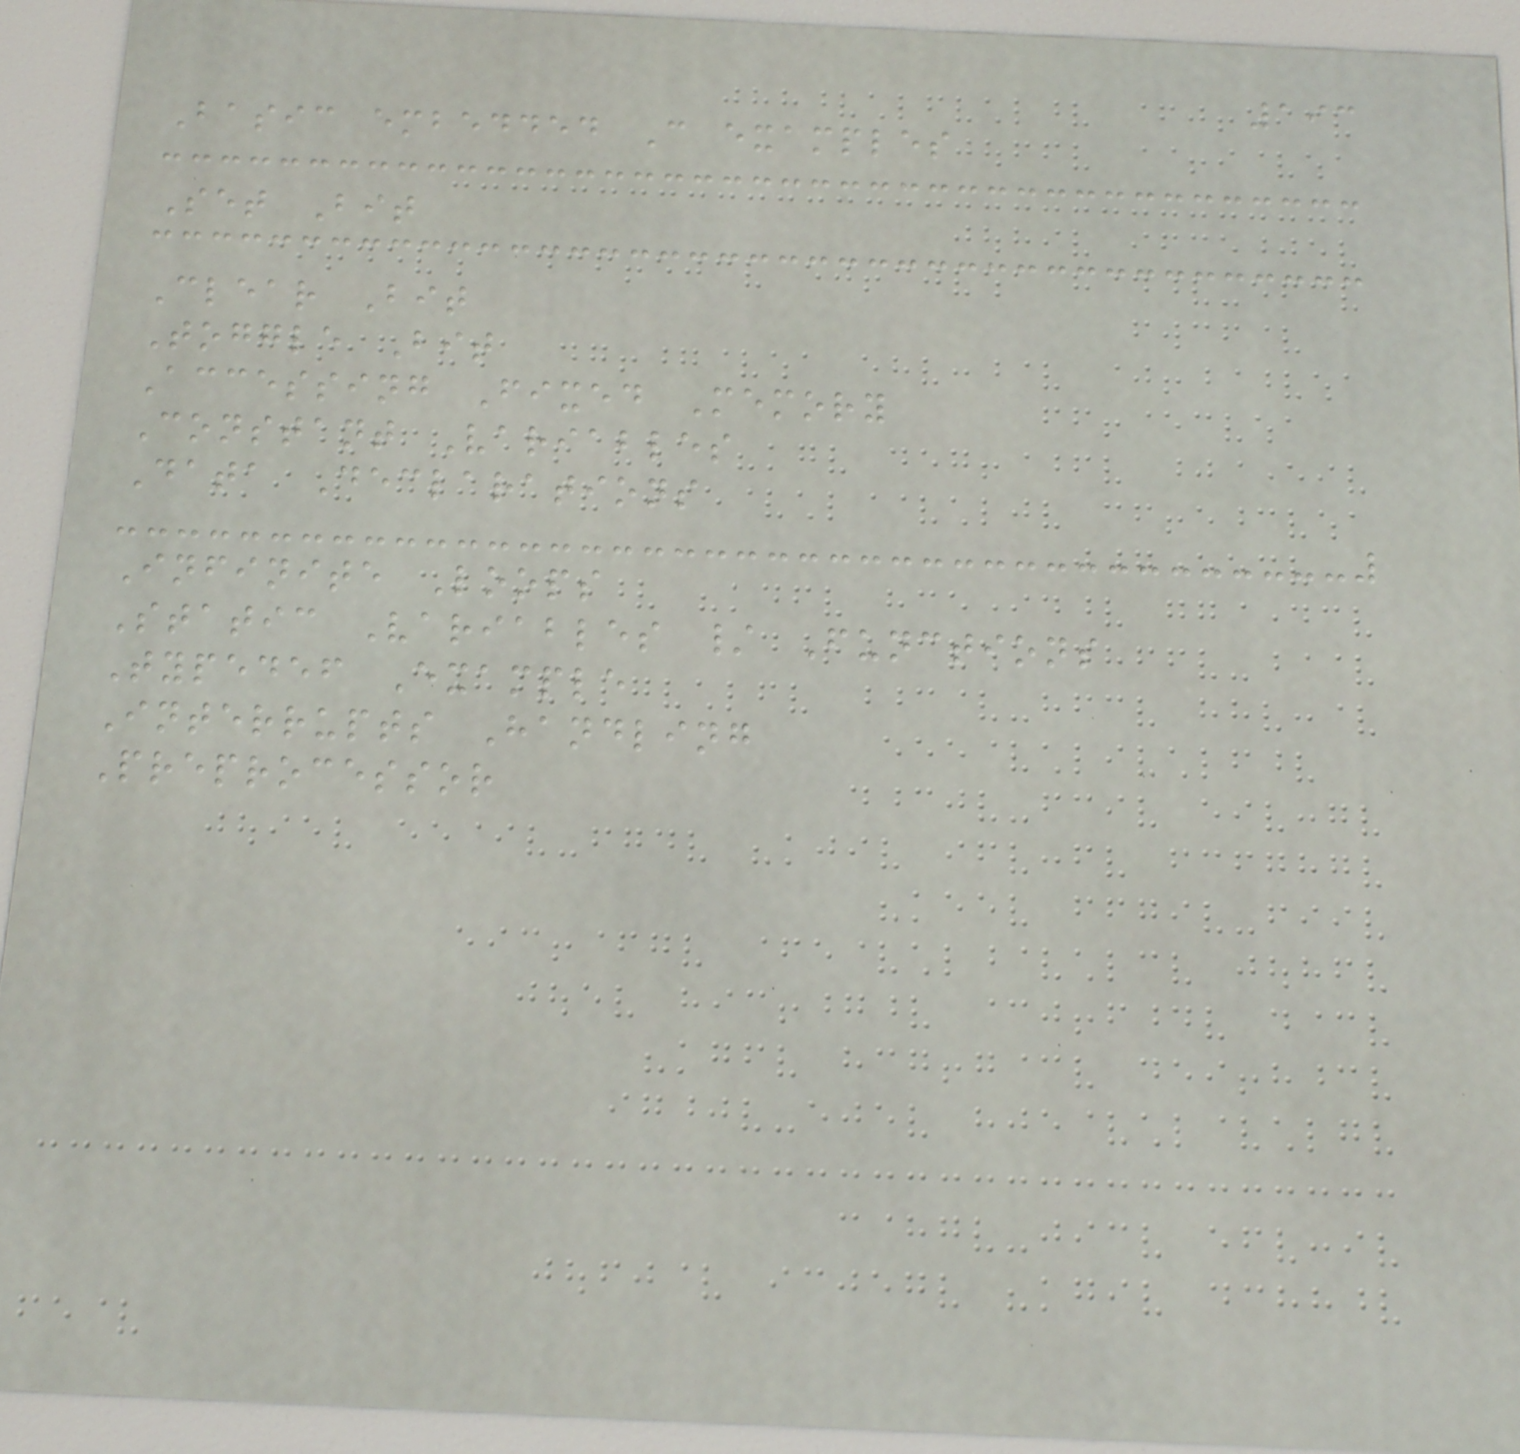193
Basic embedded C examples
Set Bit
Clear Bit
Toggle Bit
Accessing Fixed Memory
Constant Variables
Data Declarations
Infinite Loops
Static Variables / Functions
Typedef Example
Interrupts Handling
Preprocessor
